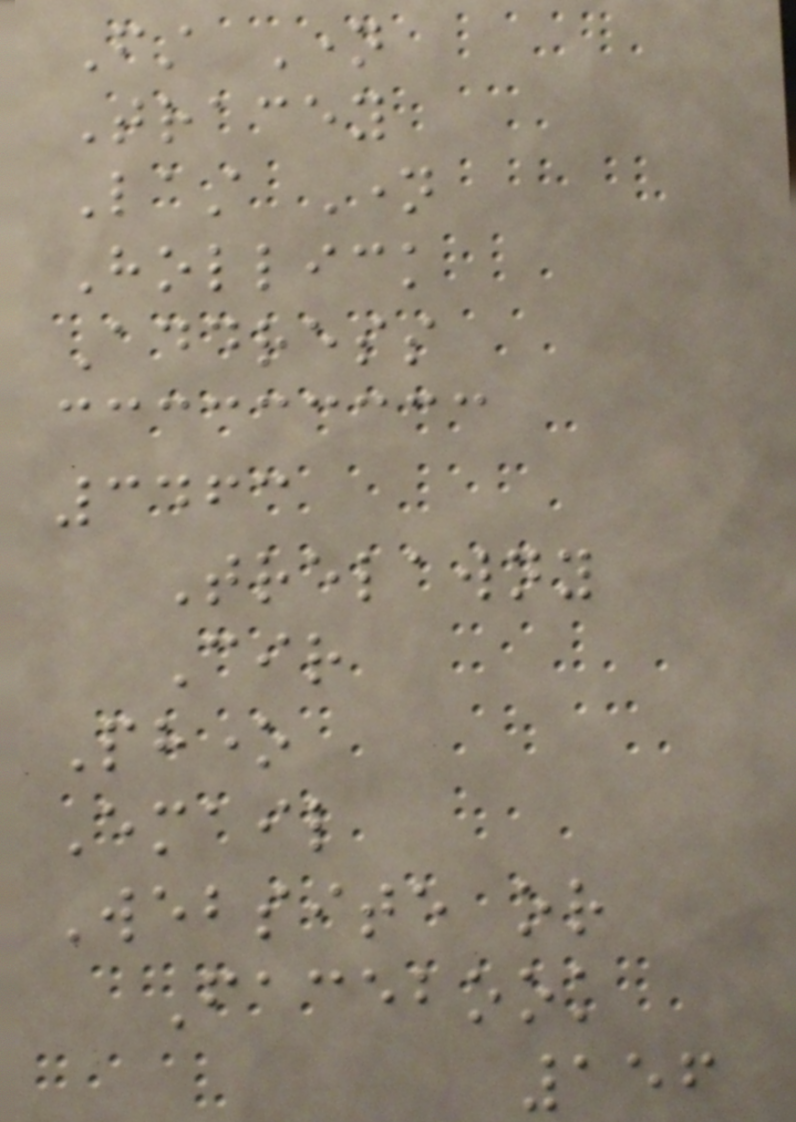First Name
Tracey
Last Name
Hollick
Address
3463
Trelawny
Cir
Phone
Email
Website or
Facebook
156
